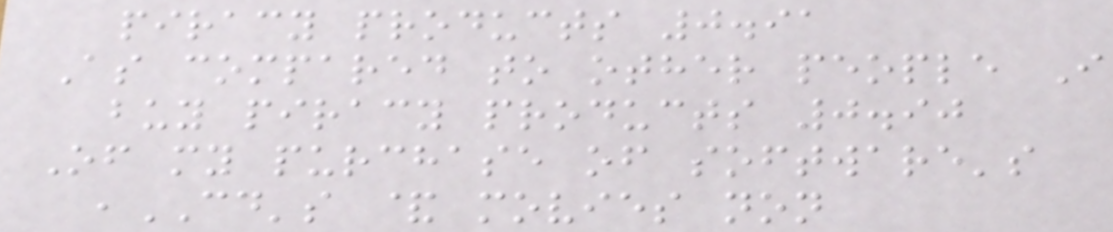piracy products 0.91
As compared to other people I
buy piracy products 0.90
Of my purchase of software's
,CD's & movies non
